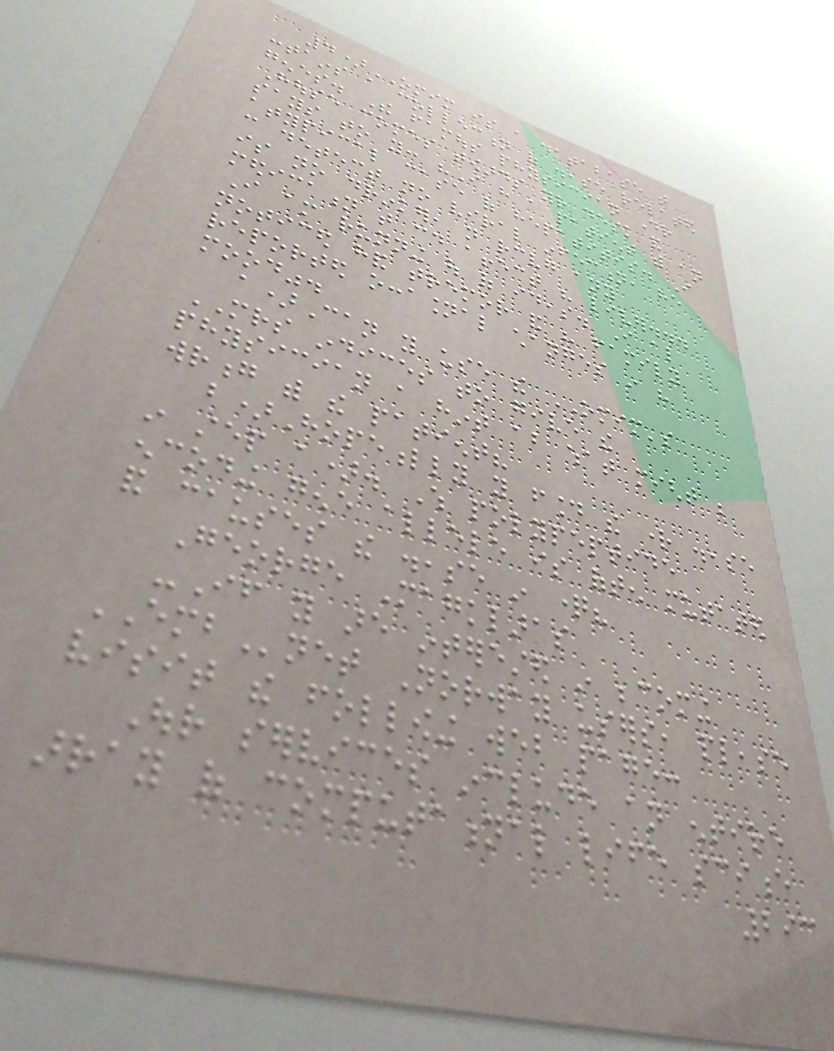4)OMIM is a database that
contains a collection of disease related
genes. The famous physician Dr
House comes towards your desk and
says to you: "I have a patient with an
atypical case of hepatitis. I
can detect no viral infection, he
is no drinker, not receiving any
medication that could affect his liver...
I am running out of ideas. I also
noticed hand tremor and his family
reported occasional changes in his
mood".
a)Can you use the OMIM's
MRS indices to give the
physician a hint about what might be
wrong with the patient?
b)Hopefully you found the right disease
in step a). Which polypeptide
encoding gene allele is often mutated
and causes the disease in question?
George Magklaras
-If you are interested in becoming
EMBnet Norway users, please
visit the following web page:
Our services include an entire
array of computational life science
293
